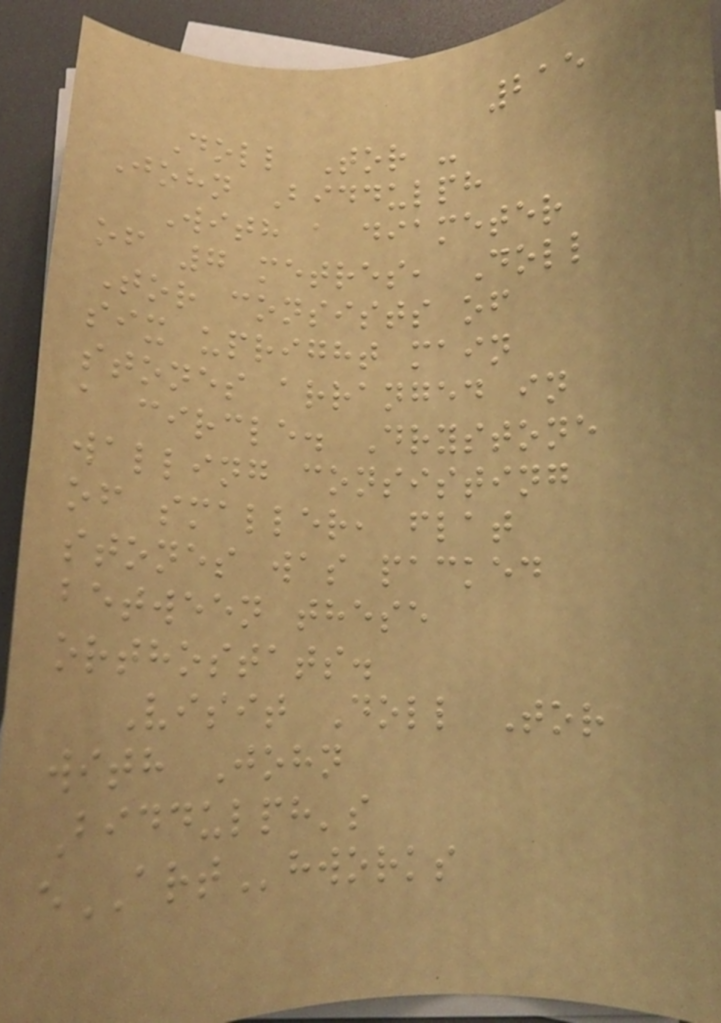215
Doll Tor -
John Biddulph
With a diameter
of 7 metres, Doll
Tor consists of
six upright main
stones arranged in
a circle. Drystone
walling consisting
of smaller, flat
stones was packed
between these
orthostats.
Visit Doll Tor
with John
Biddulph's
eARThworks
